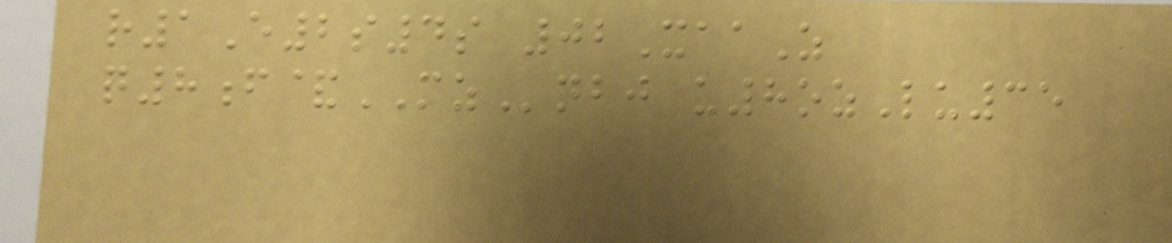r1E2s4s 02XaaZ
q8f&MZnbj u8ozLu35
